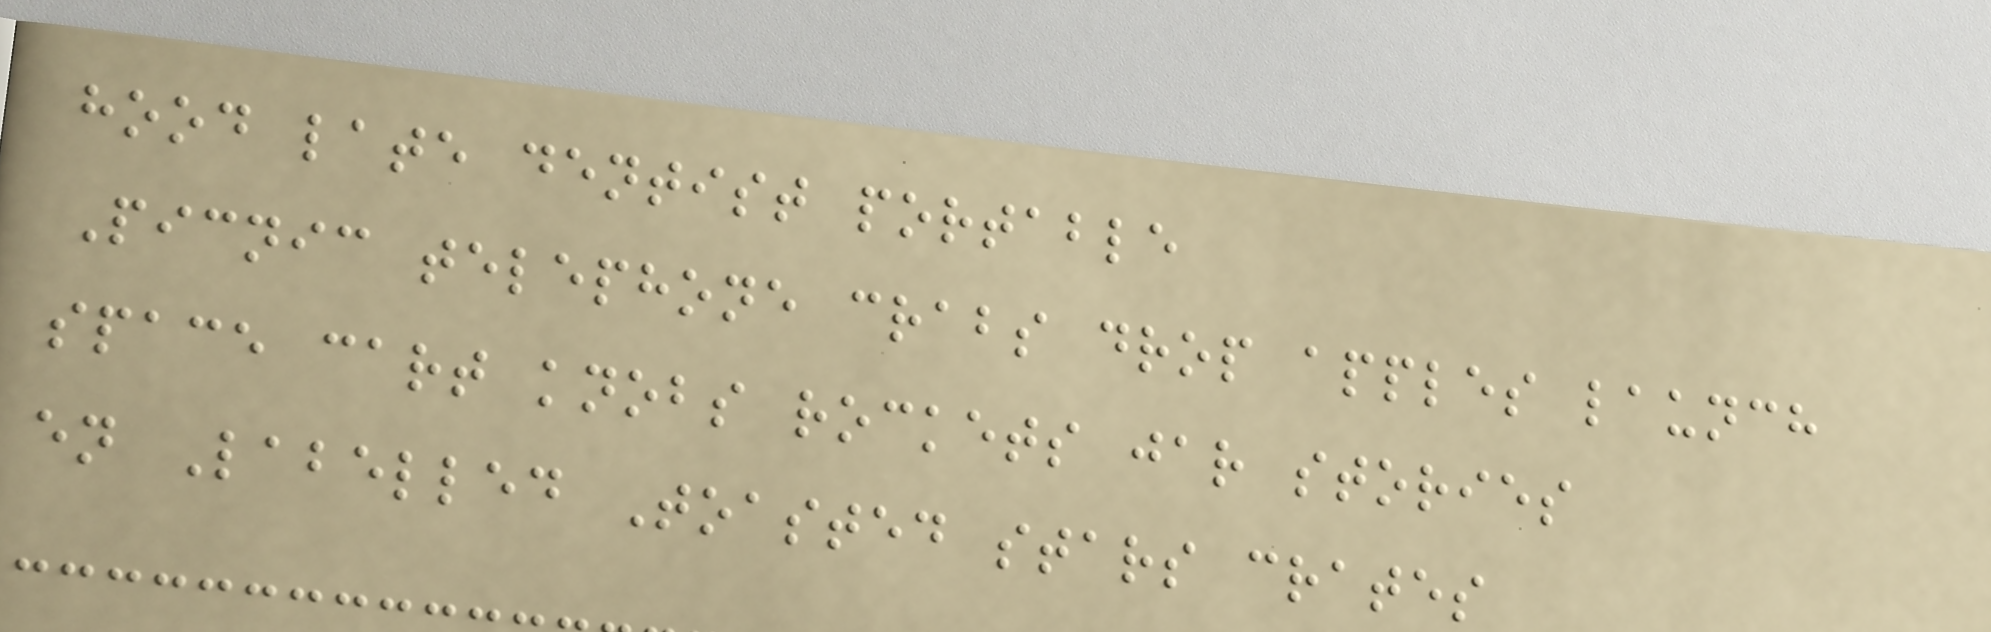hood late dentist portable
Picnic telephone crabs drop apples launch
space cart knobs rockets jar stories
en Labelled Toasted stars crates
